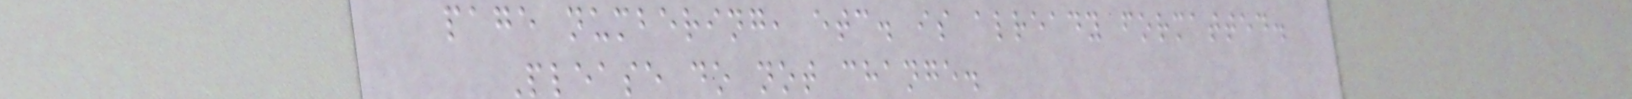page numbering, etc. is already formatted.
Please do not change.
